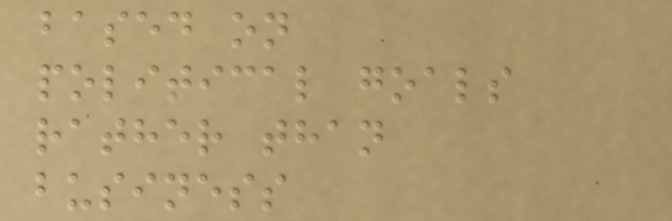based on
political goals
rather than
business
